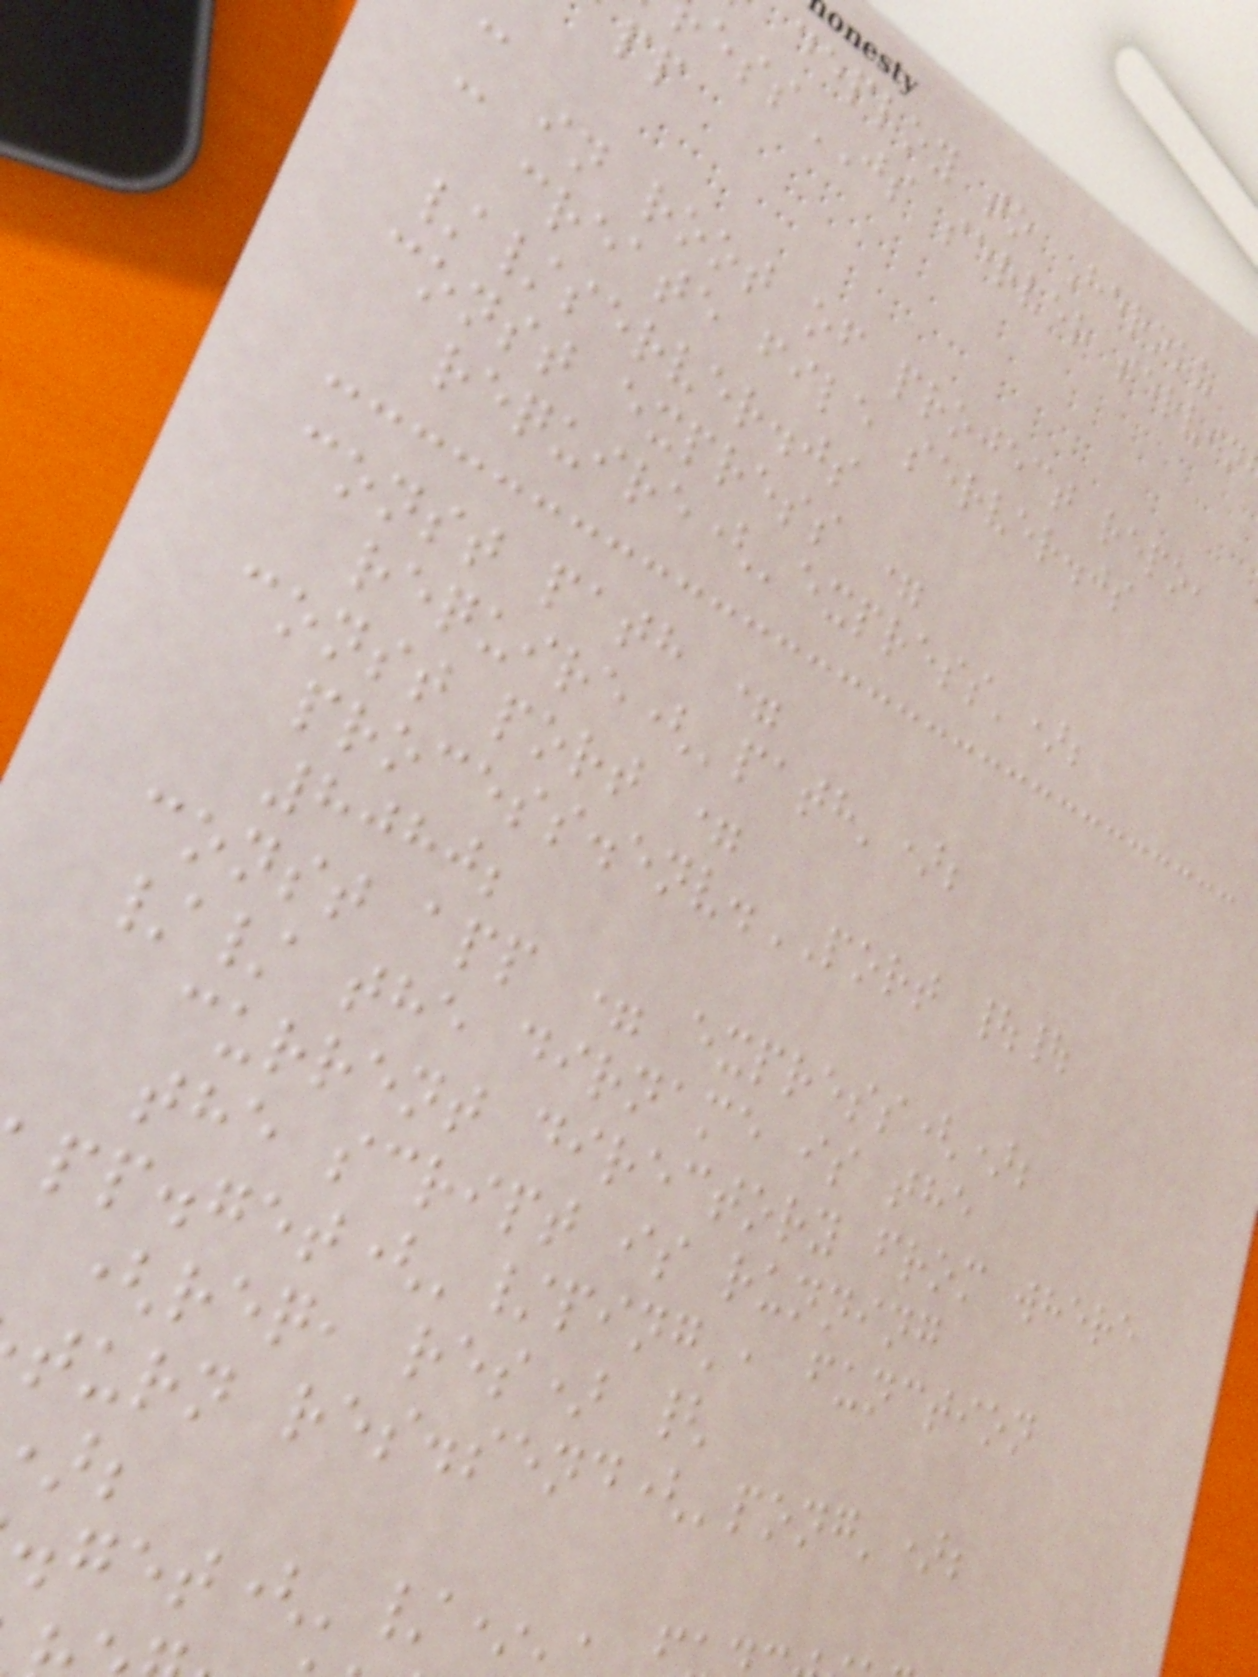deploy to Heroku
essJS server servin
- in root of project repo,
create file server.js
//server.js
const express =
require('express');
const path =
require('path');
const port =
process.env.PORT ||
8080;
const app = express();
// the dirname is the
current directory from where
the script is running
pp.get('/ping', function
(req, res) {
turn res.send('pong');
.get('/*',
